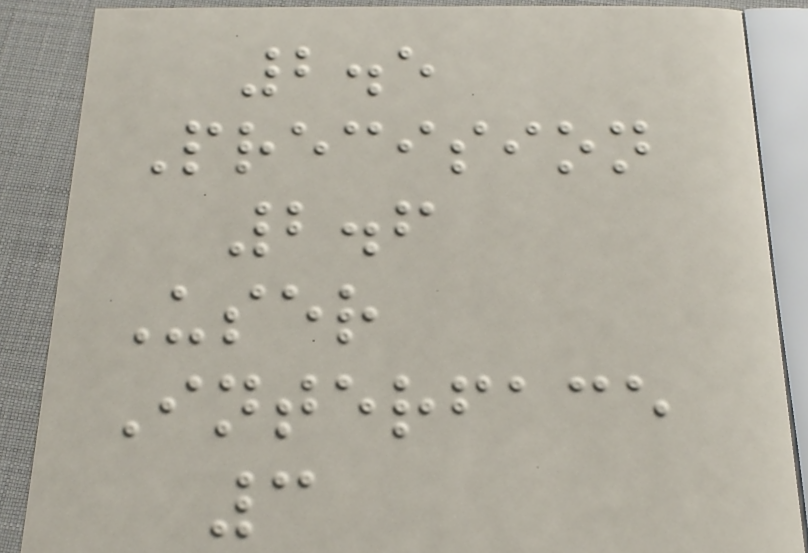2.5
Precision
2.6
User
Interface
3
